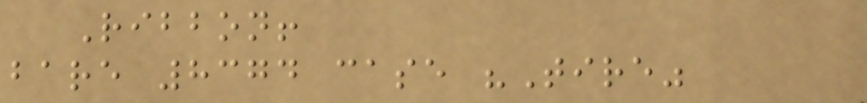Ribbon!
bare 8374 case "Tire"
